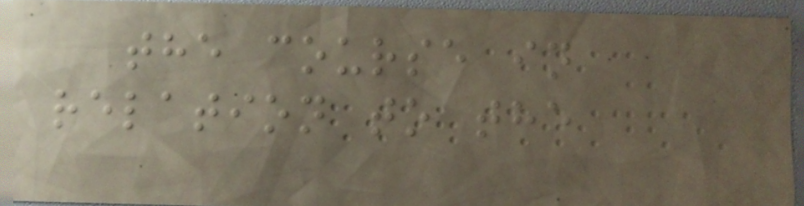the course in
relation to the
